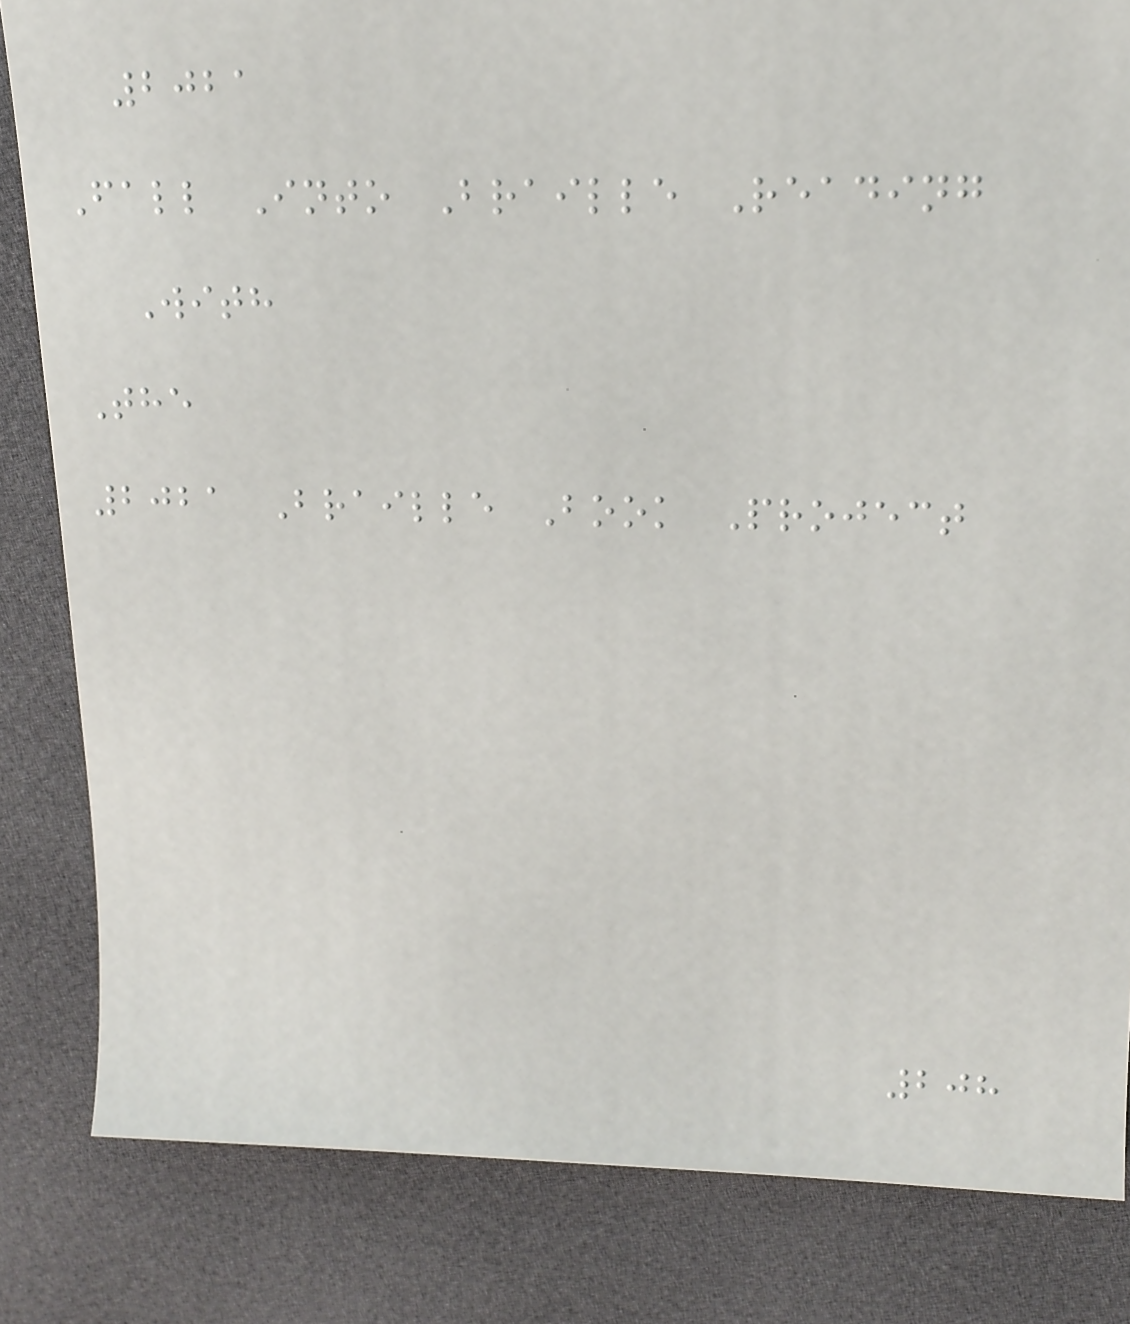2021
Fall Into Braille Reading
With
The
2021 Braille Book Project
208
